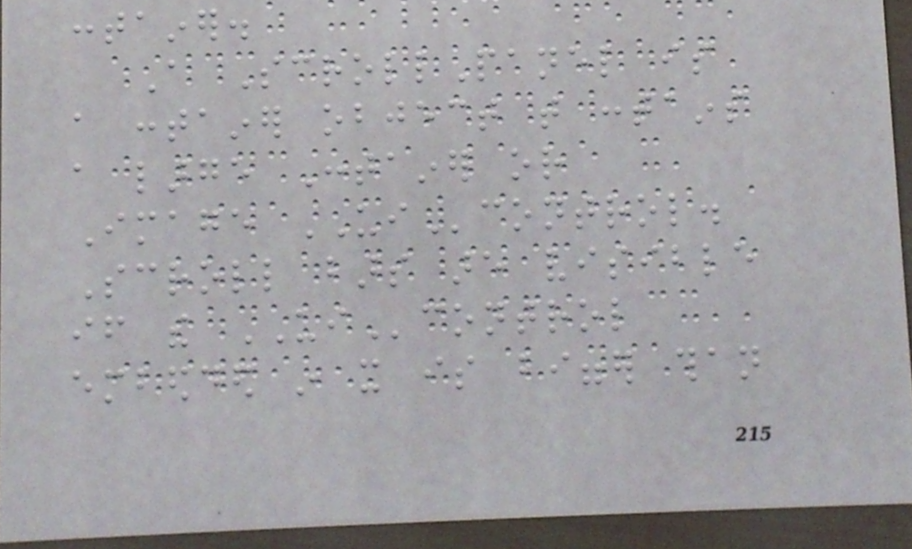container.
A ScrollPanel is
a container object that contains
a large Container or
Image UIcontrol.
Scroll bars are visible
if the UIcontrol
embedded in it is bigger than
